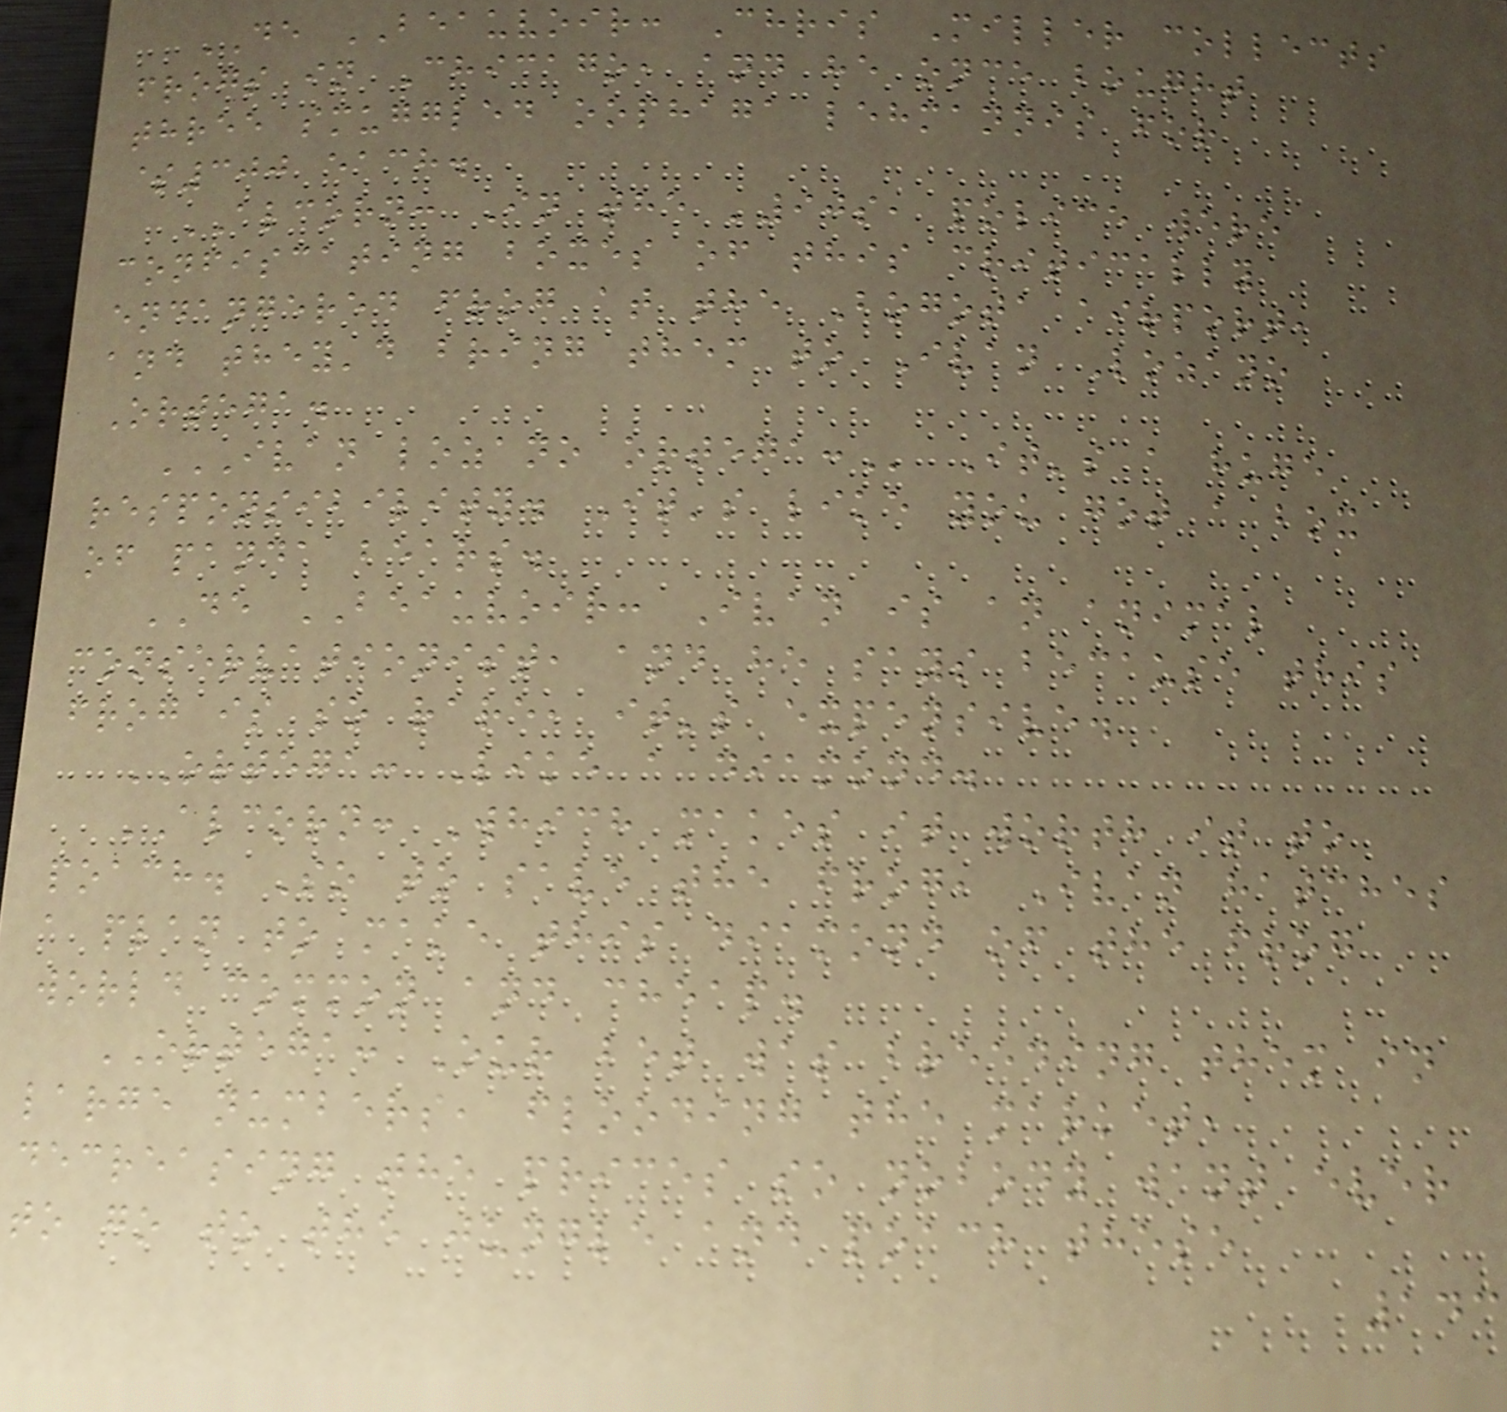DE BEAUVOIR: Chris Miller collects
frogs in Chicago, and he once bought
three smuggled oophaga lehmannis for
$300 each.
ALCORN: In the '90s, police were
confiscating boxes of this critically
endangered frog at the Bogota airport,
and they'd bring them to Ivan Lozano
Ortega.
IVAN LOZANO ORTEGA: It's a huge
responsibility. It's like you got a box
of panda bears.
DE BEAUVOIR: Ivan is an animal
conservationist, and he says because this
frog is so rare, it's expensive.
ORTEGA: Like a diamond.
ALCORN: Which makes it worth it to
poach. So to save the frog, Ivan hatches
a plan to make this diamond of the frog
world common and cheap.
ORTEGA: Our bet was breeding them in
large numbers, flooding the market,
decreasing the prices so nobody want ever
to go to the jungle and poach these
143
